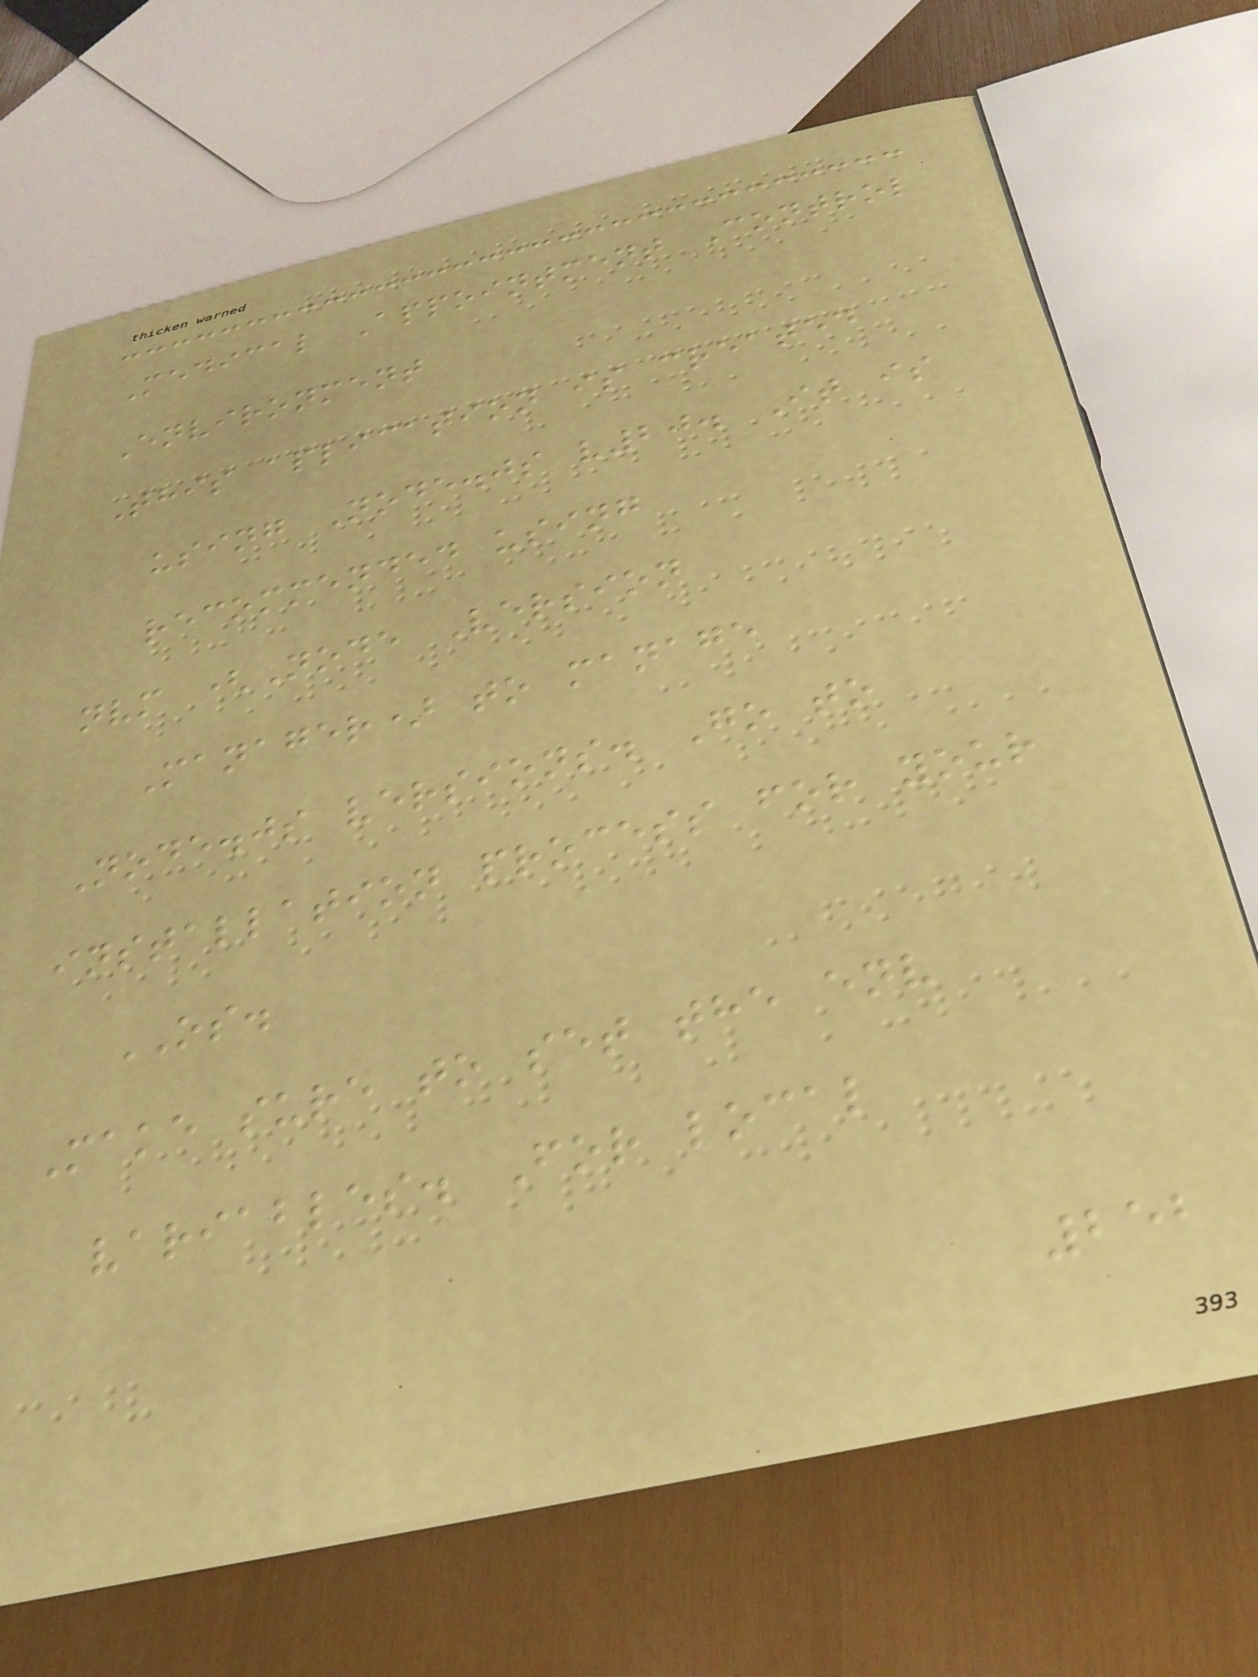Medical Appointment Control
Environment
This aplication is created
using Node.js v20. It is
recommended using
nvm (Node Version
Manager) to manage
Node.js versions. Go to
installation process for your
OS.
Make sure to set the env
variables. For local
252
